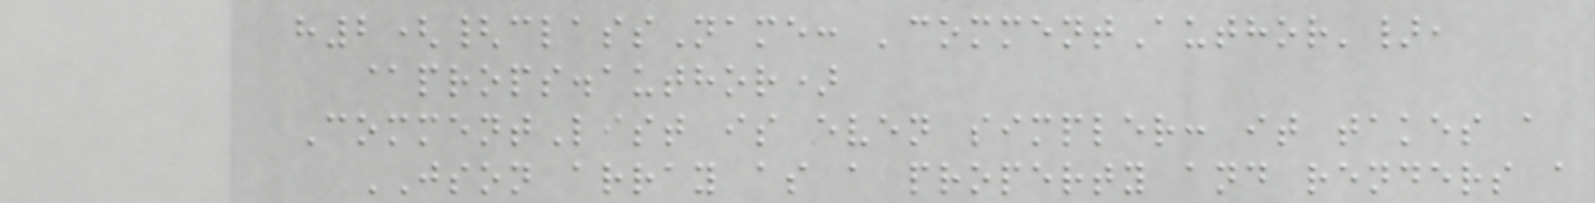h2({className: 'commentAuthor'},
@props.author)
CommentList is even simpler: it takes a
JSON array as a property and renders a
